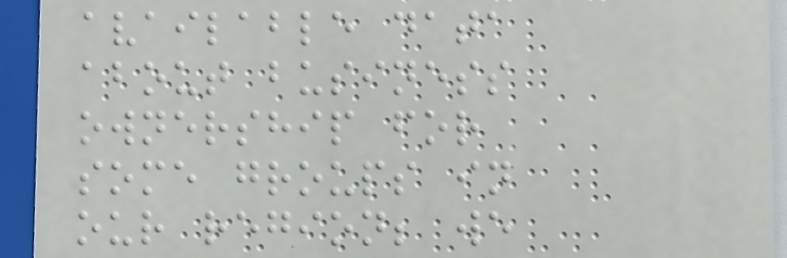available data
about business
ownership for
some groups in
our region; we
